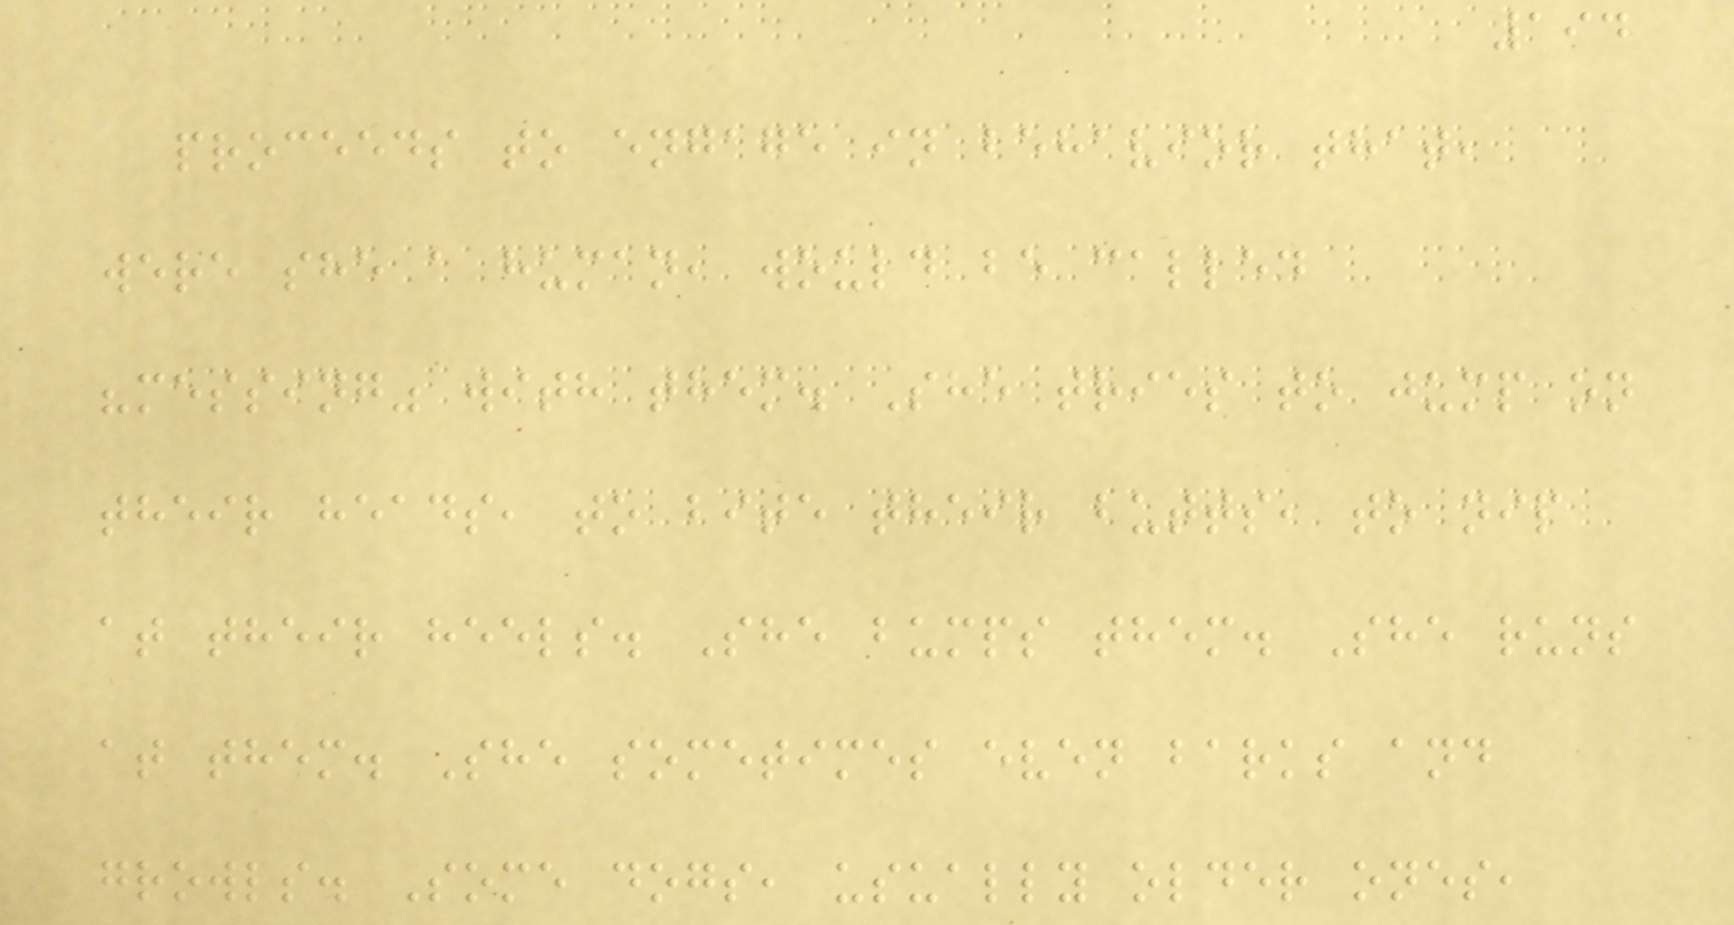194
proceeds to engage in behavior that,
were she a human, would be called
"messing" with them. She tries to jump on
their heads, to bite their butts, to nip
at their heels. She bumps them. She runs
at them. She sometimes even barks and
growls. Some dogs, usually older ones,
